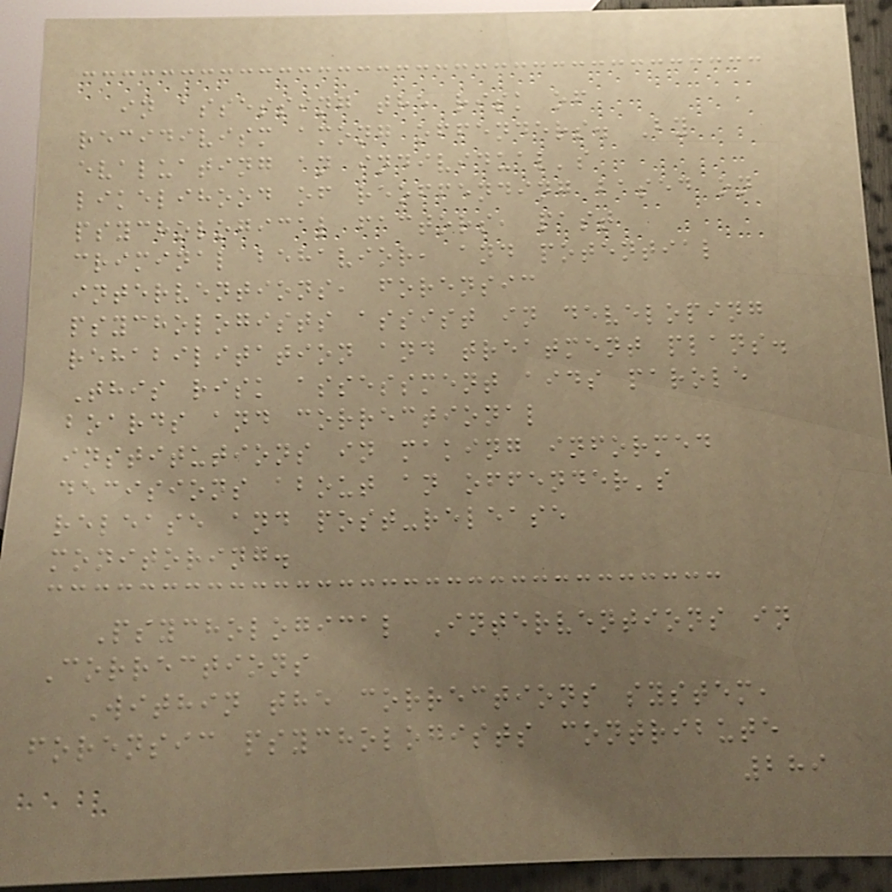in assessing the risk of
recidivism among offenders. By
evaluating an individual's
likelihood of reoffending based on
psychological factors, past
criminal behavior, and potential
interventions, forensic
psychologists assist in developing
rehabilitation and treatment plans.
This risk assessment aids parole
boards and correctional
institutions in making informed
decisions about an offender's
release and post-release
monitoring.
Psychological Interventions in
Corrections
Within the corrections system,
forensic psychologists contribute
289
